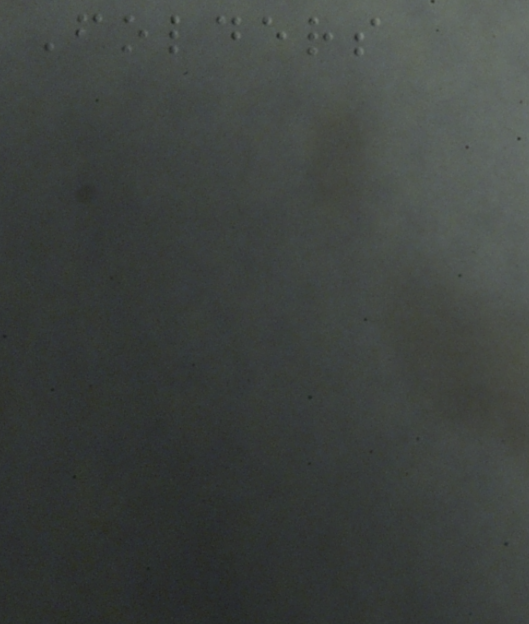Folders
